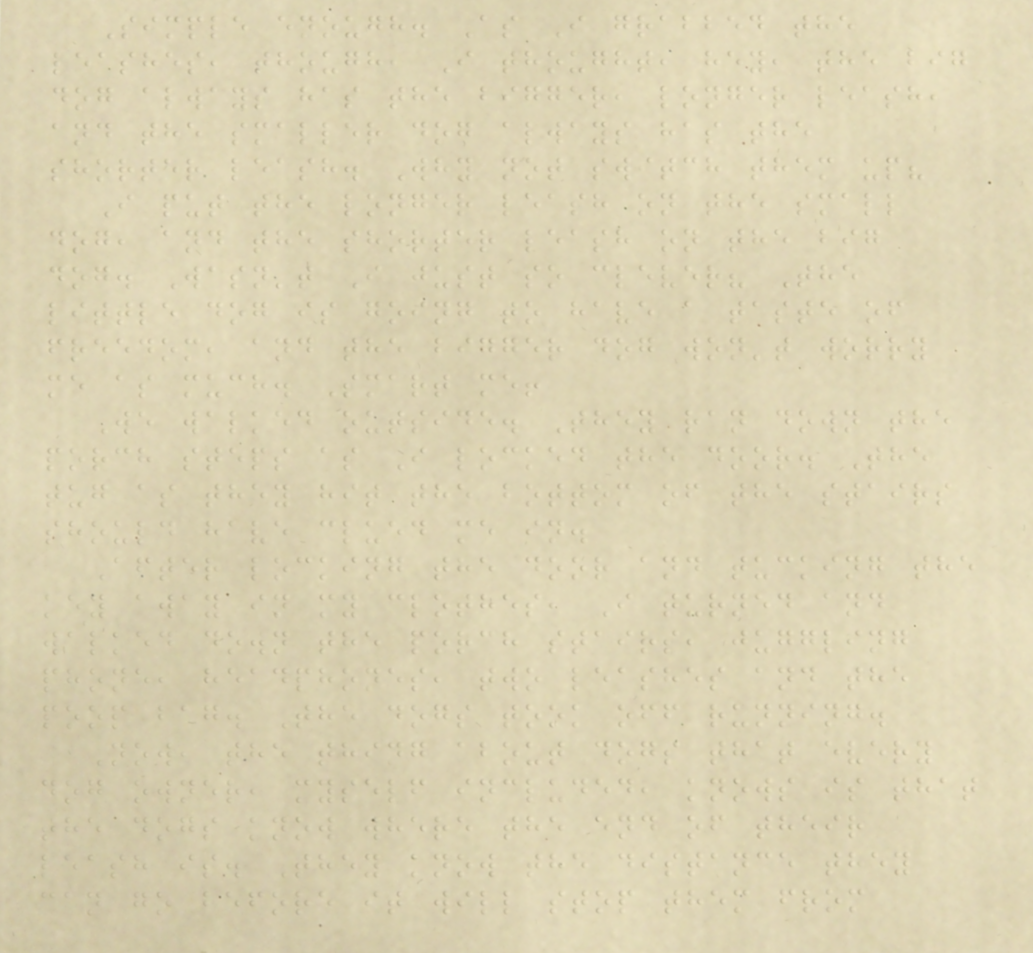Simple enough. As I grabbed the
leashes, though, I thought, hey, the big
dog always has the bigger, longer leash,
and the smaller dog always has the
shorter leash. Why not switch them up?
I put the longer leash on the small
dog, and the shorter leash on the big
dog. Wasn't I just so clever? The
little dog is going to have a taste of
freedom, and the bigger dog won't worry
me as much. Smart me!
We walked outside. They ran down the
porch steps as I locked the door. The
tug as they hit the bottom of the stairs
should have clued me in.
After locking the door and tucking the
key away in my clothes, I turned and
walked down the porch stairs, juggling
phone, headphones, two leashes and the
poop bag. The dogs took off running.
Now, the thing about dogs that every
dog owner, myself included, knows is that
the dogs know where the end of their
leash is. They know the distance they
can go before it will stop them from
